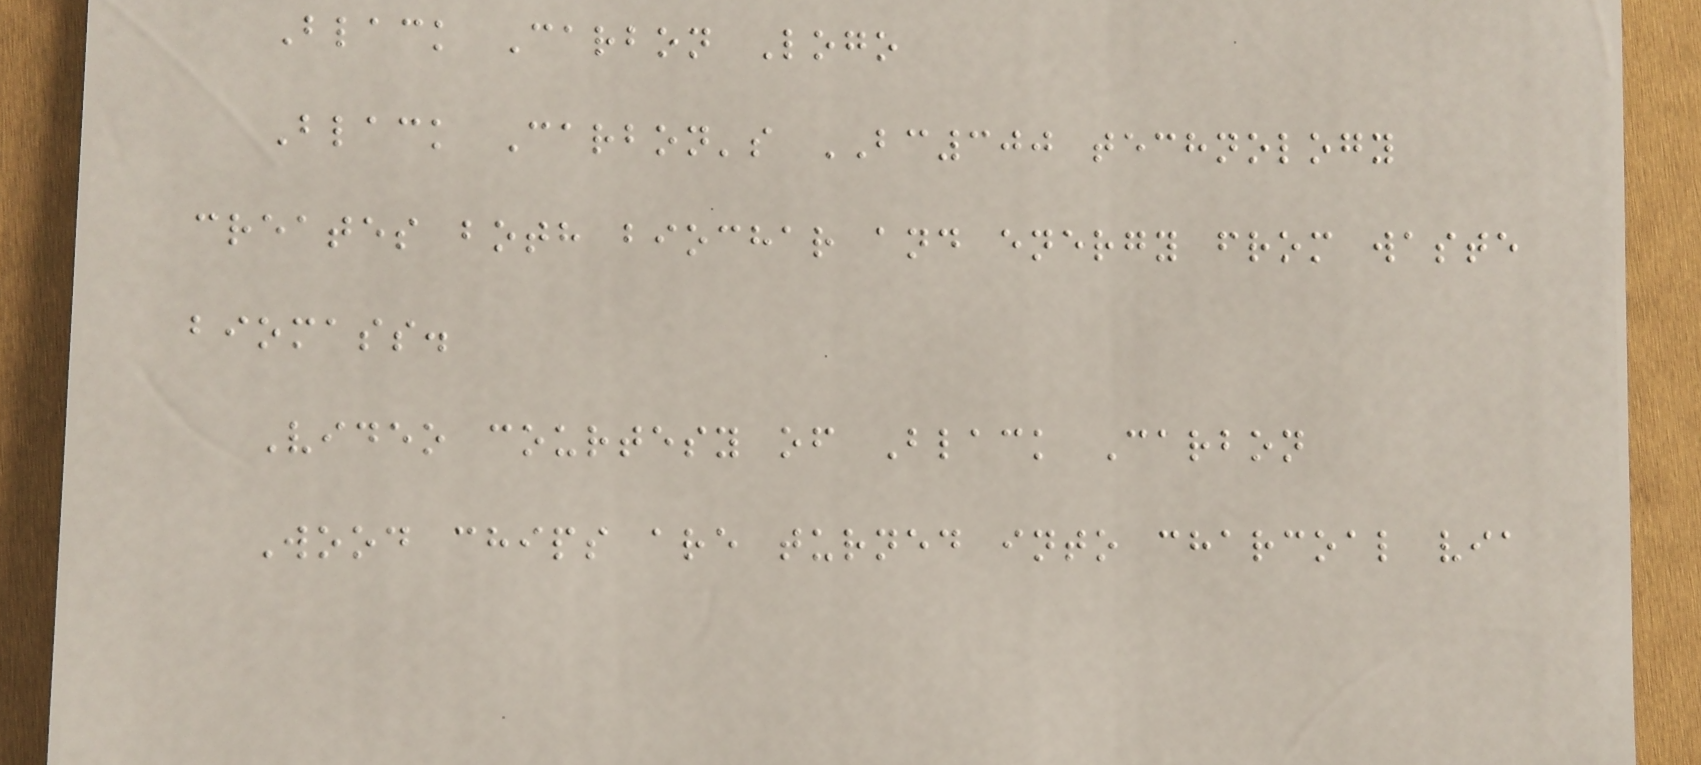Black Carbon Logo
Black Carbon's BC300 technology
creates both biochar and energy from waste
biomass.
Video courtesy of Black Carbon
Wood chips are turned into charcoal via
